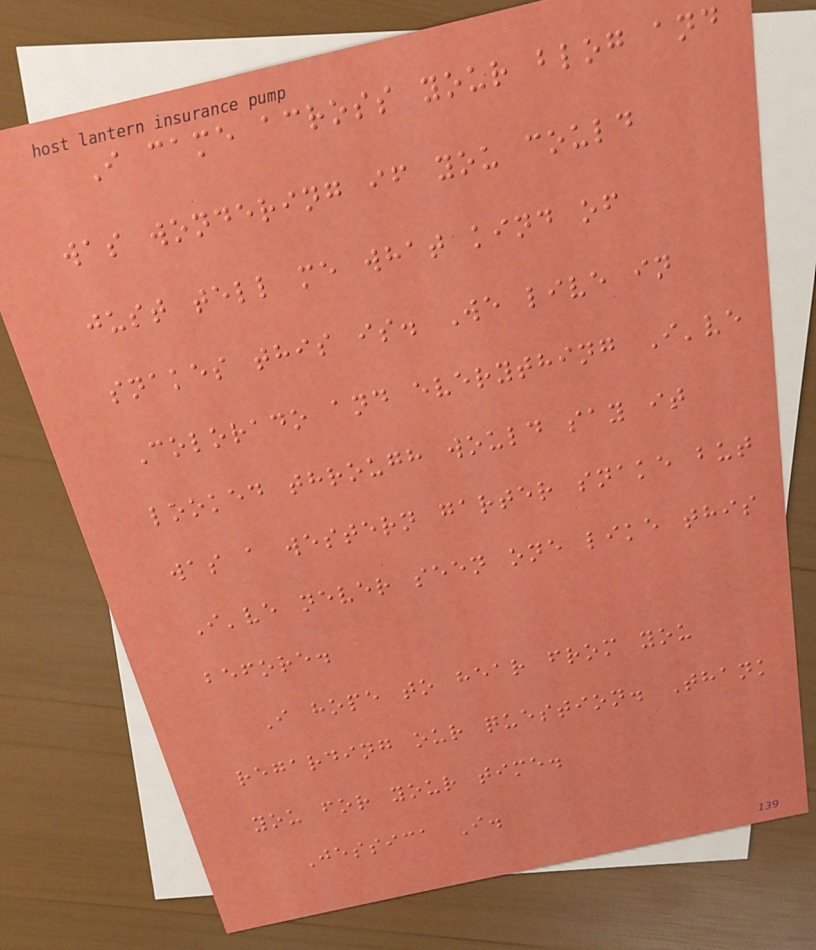I came across your blog and
was wondering if you could
just tell me what kind of
snakes this is. We live in
Colorado and everything I've
looked through would say it
was a western garter snake but
I've never seen one like this
before.
I hope to hear from you
regarding our question. Thank
you for your time.
Jessica I.
